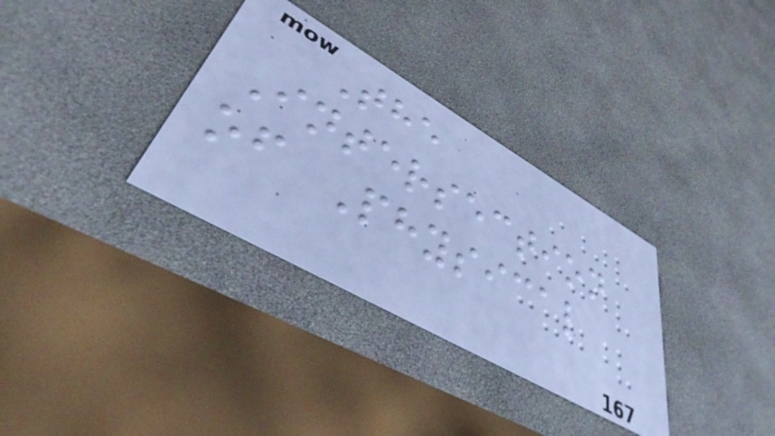The
Intersection
of Physical
